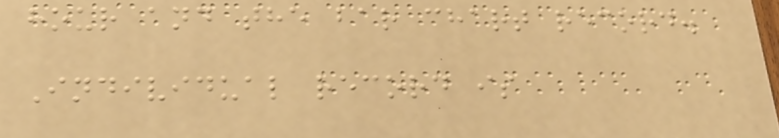hour and the bar chart record.
Individual record is
